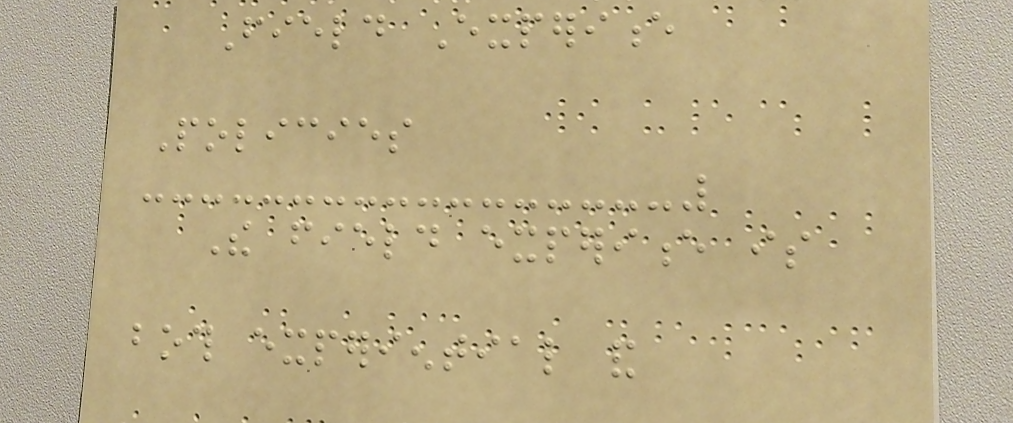Field Experience
Policies
The field experience is
both experiential and
